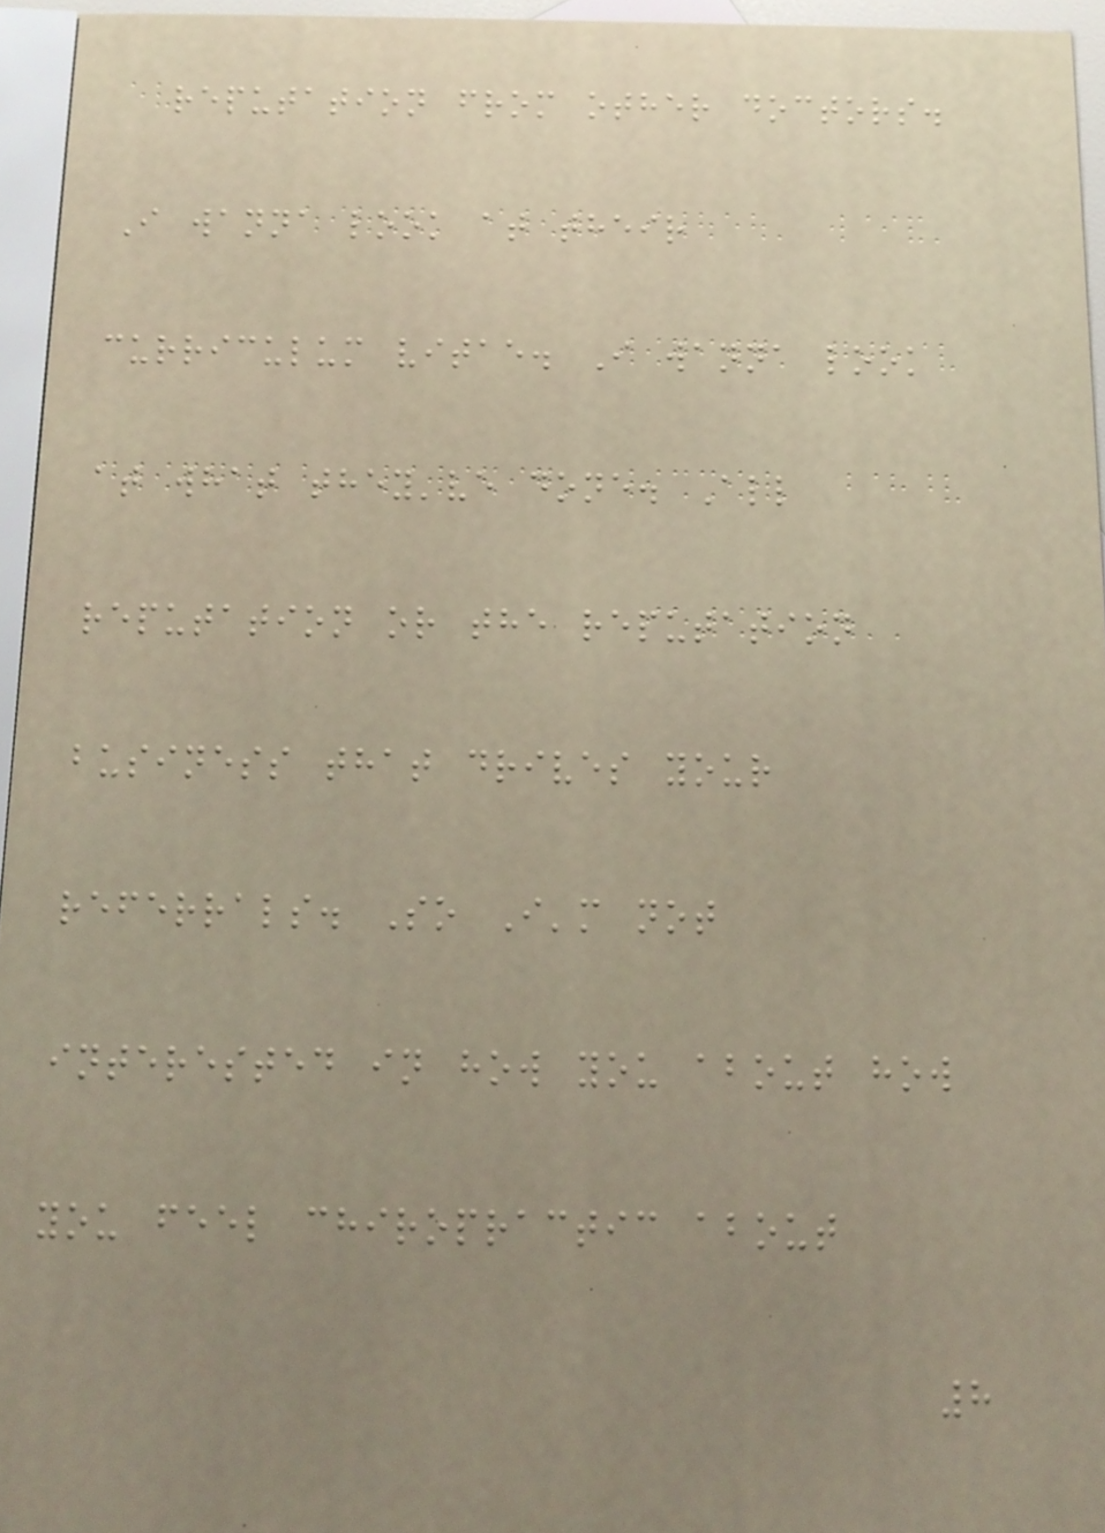reputation from other doctors.
I wanna look at their
curriculum vitae. I wanna look
at what they've done. All
reputation or the reputation
business that drives your
referrals. So I'm not
interested in how you about how
you feel chiropractic about
8
